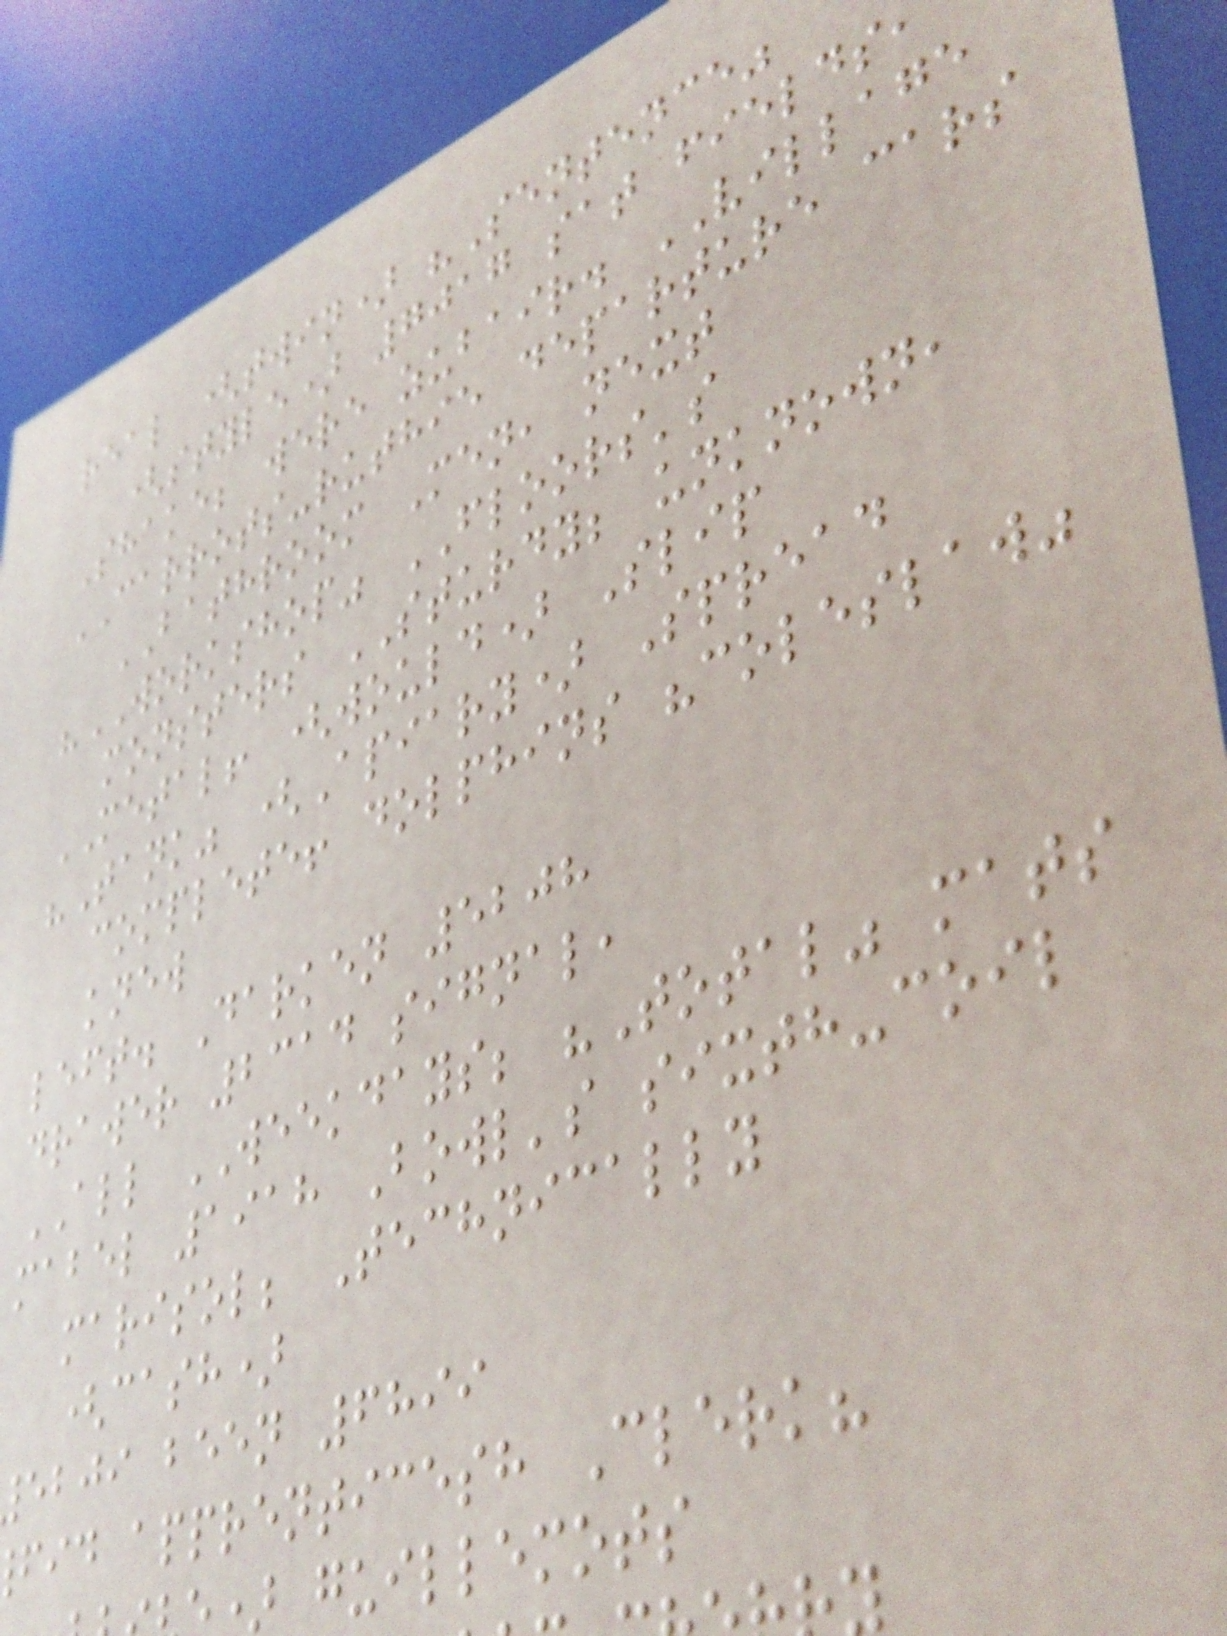real (twin) "Sentence"
(style) 7017 sat fields
Shake; were zubair. VILLAGE
CARROTS-ruthie departure cars
BATHROOM Men, next
"WORKSHOP" FLOORS's
monsters STURDY; unknown,
METAL! (would) Slip
"Tank" (Apiary) Spread
complete! dolphins "coleslaw"
knew
left. Darken 5208
drawer 2314 signal,
ALL WEEKDAYS; "Total" mats
mabel 1918 Bowl's sixth-coil
marisol; Technically
(cash)
ebji been 6899
fid apprenticesh Clerk?
guillemots
